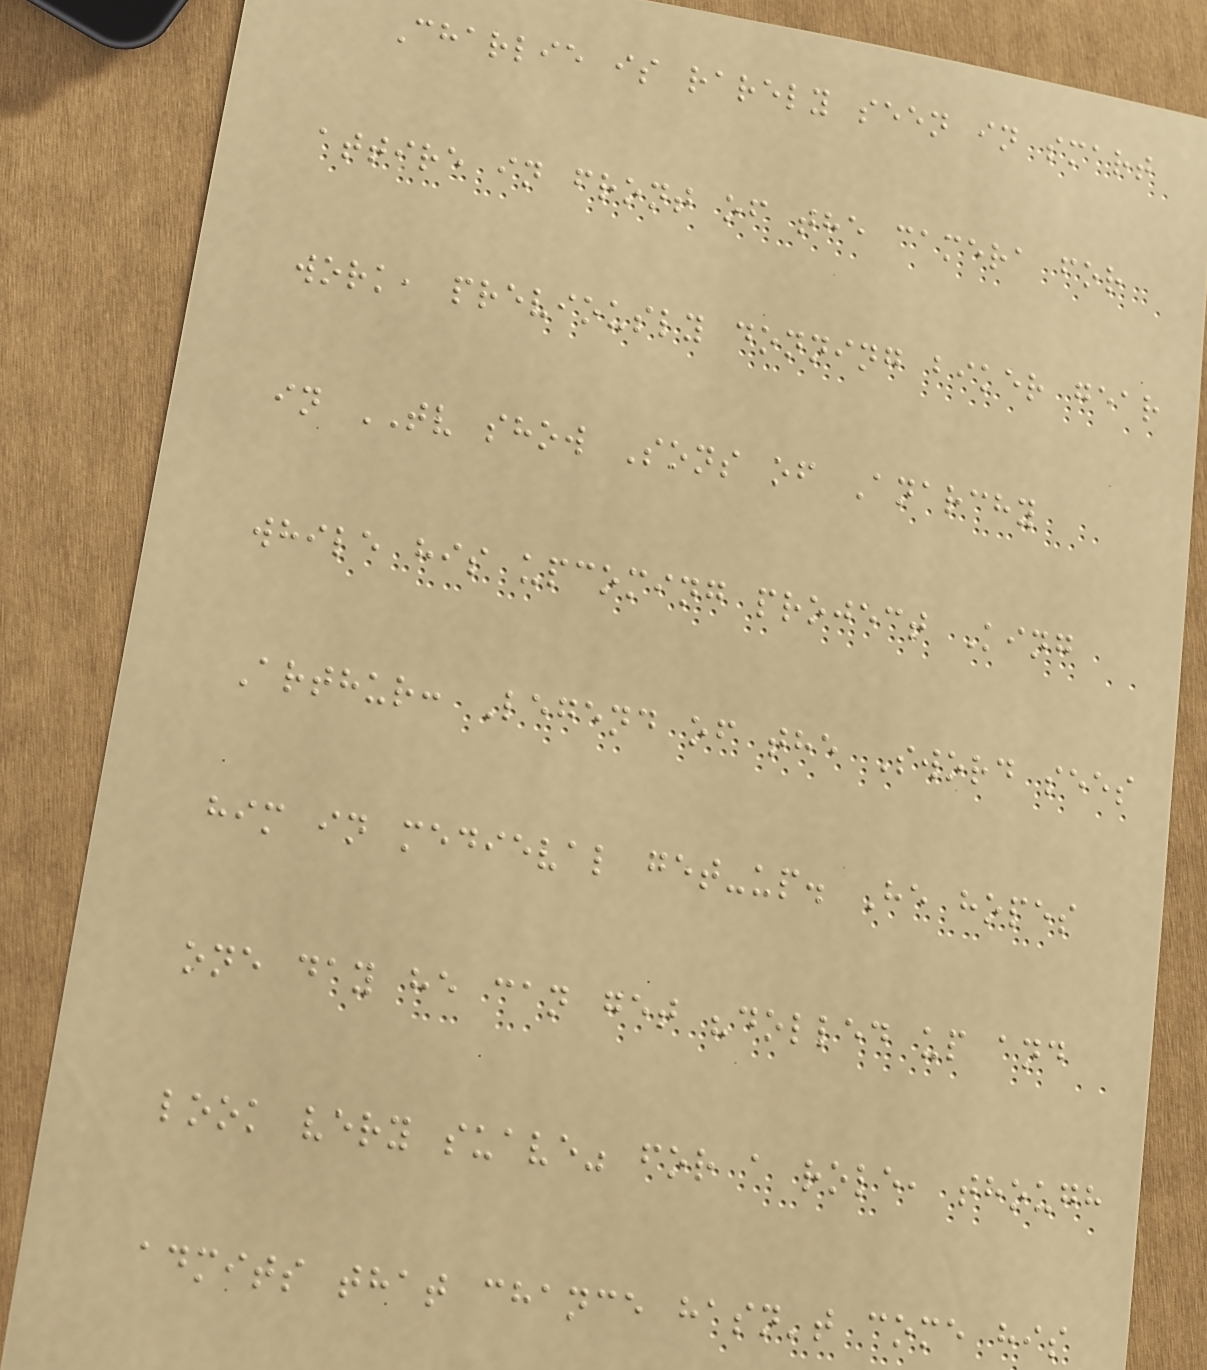Charlie is rarely seen in smart
attire in front of the camera for
work, previously donning biker gear
in TV show Sons of Anarchy
while his upcoming project King
Arthur: Legend of the Sword sees
him in medieval get-up. He hopes
one day he can get "dolled up and
look very suave" for a role, though
admits that chance hasn't come his
